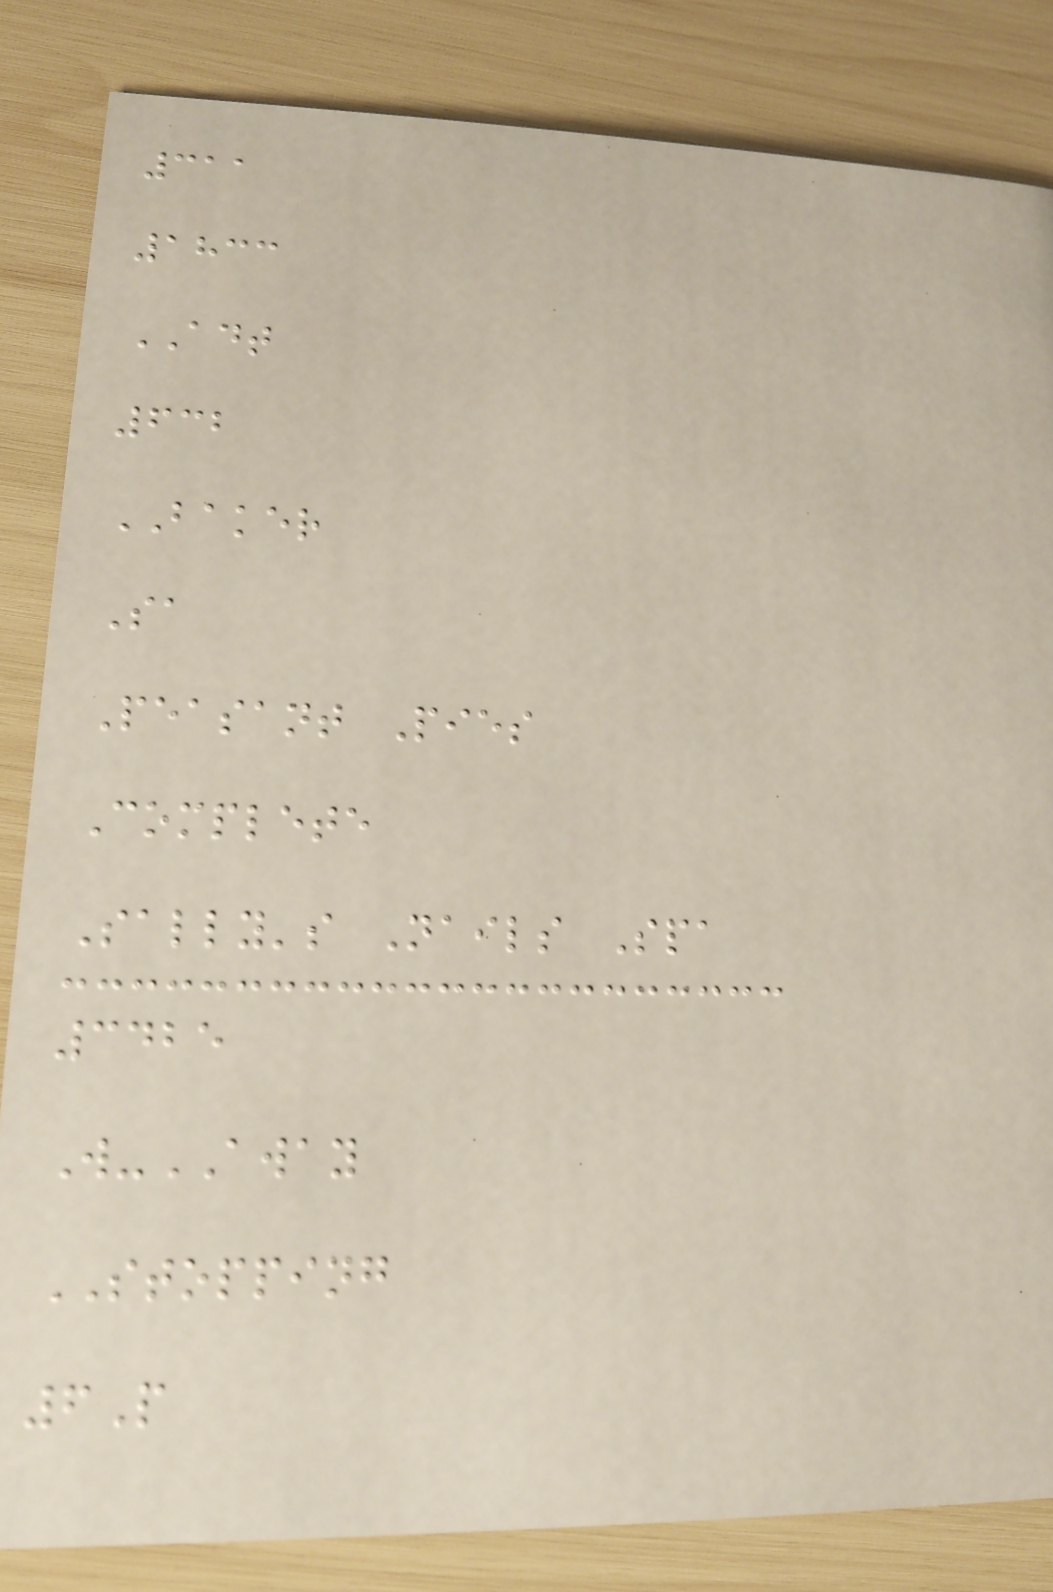311
1833
ADT
632
BAKER
Sa
Peasant Pies
Complete
Sally's Nails Spa
3425
W-AWAY
STOPPING
6P
